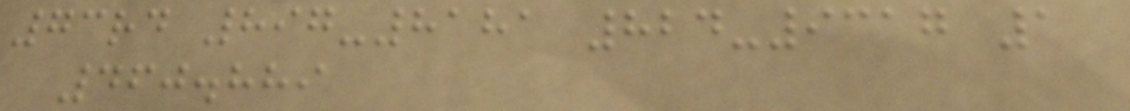73rd 897-8181 824-9317 1
460.889
